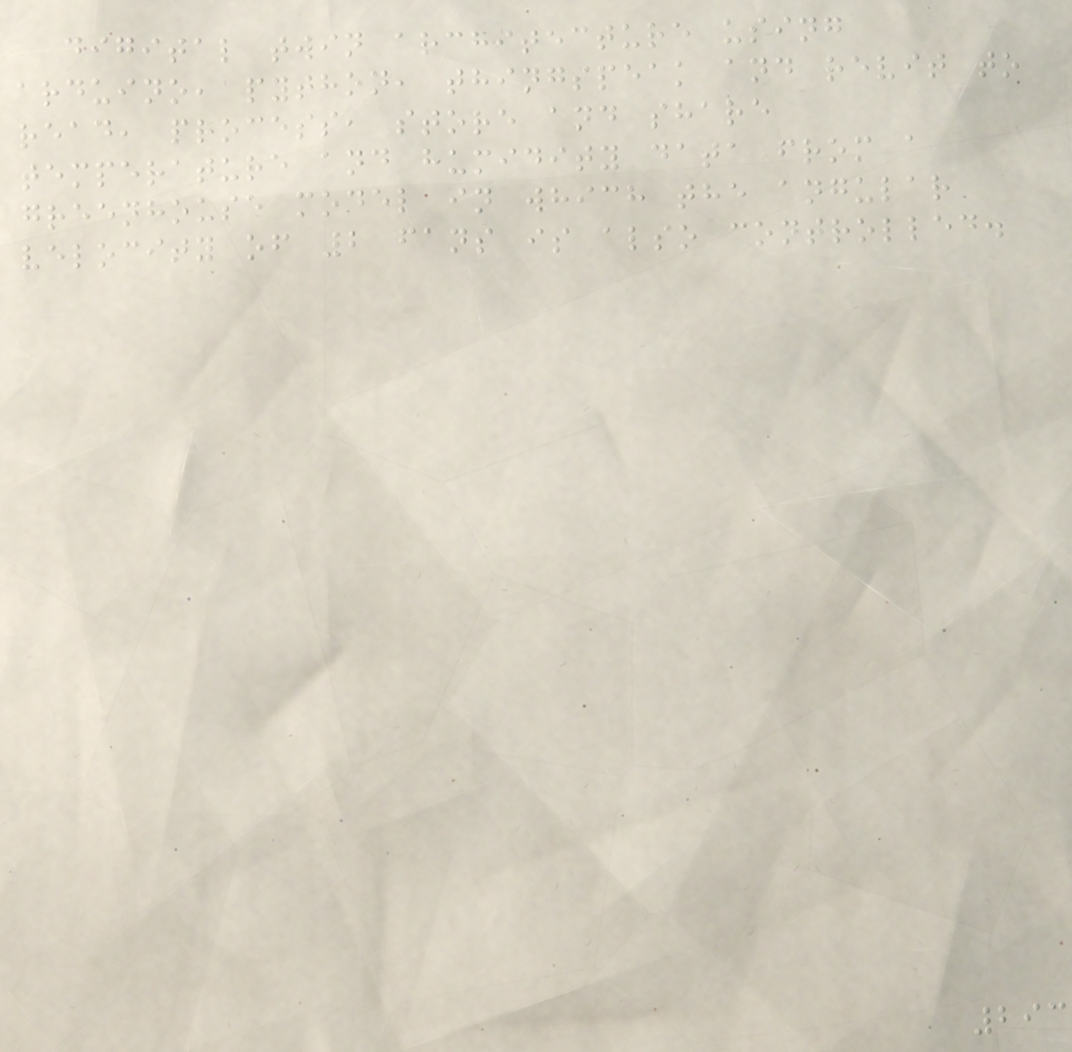digital twin architecture using
arduino, python, thingspeak and revit to
read, process, store and share
temperature and humidity data from a
greenhouse model in which the angular
velocity of 2 fans is also controlled.
293
